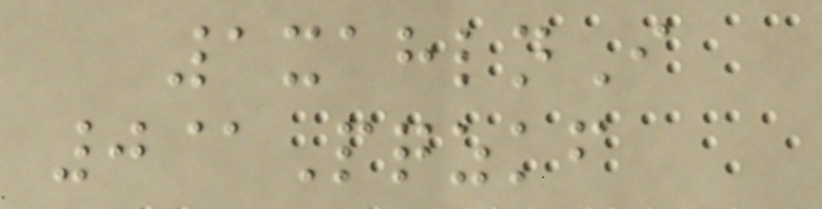1xahlnI
0@Pqzkf
